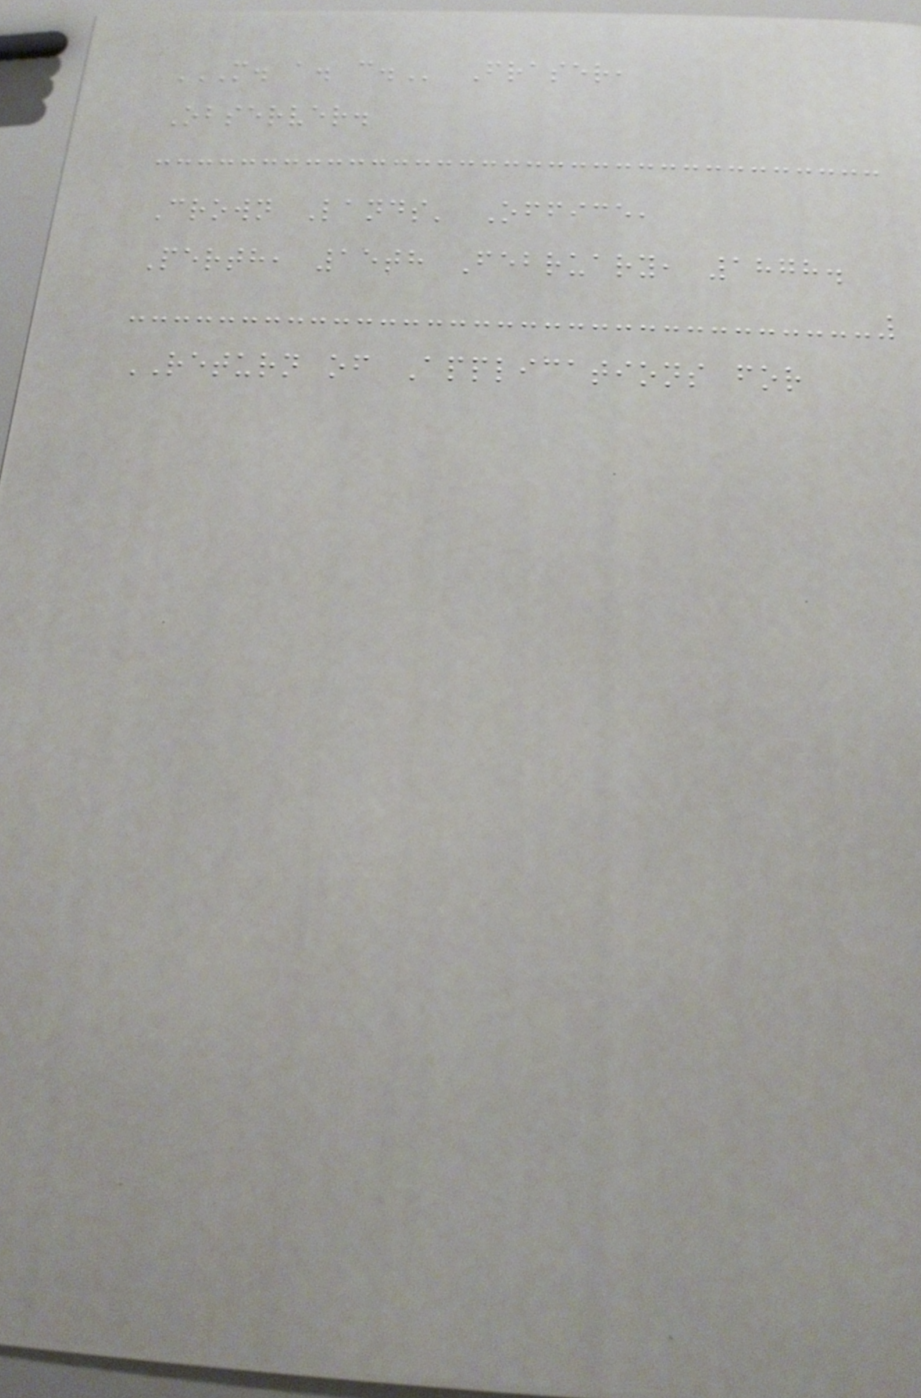M. A. C. Fraser,
Observer.
Crown Lands' Office,
Perth, 15th February, 1878.
RETURN of Applications for
